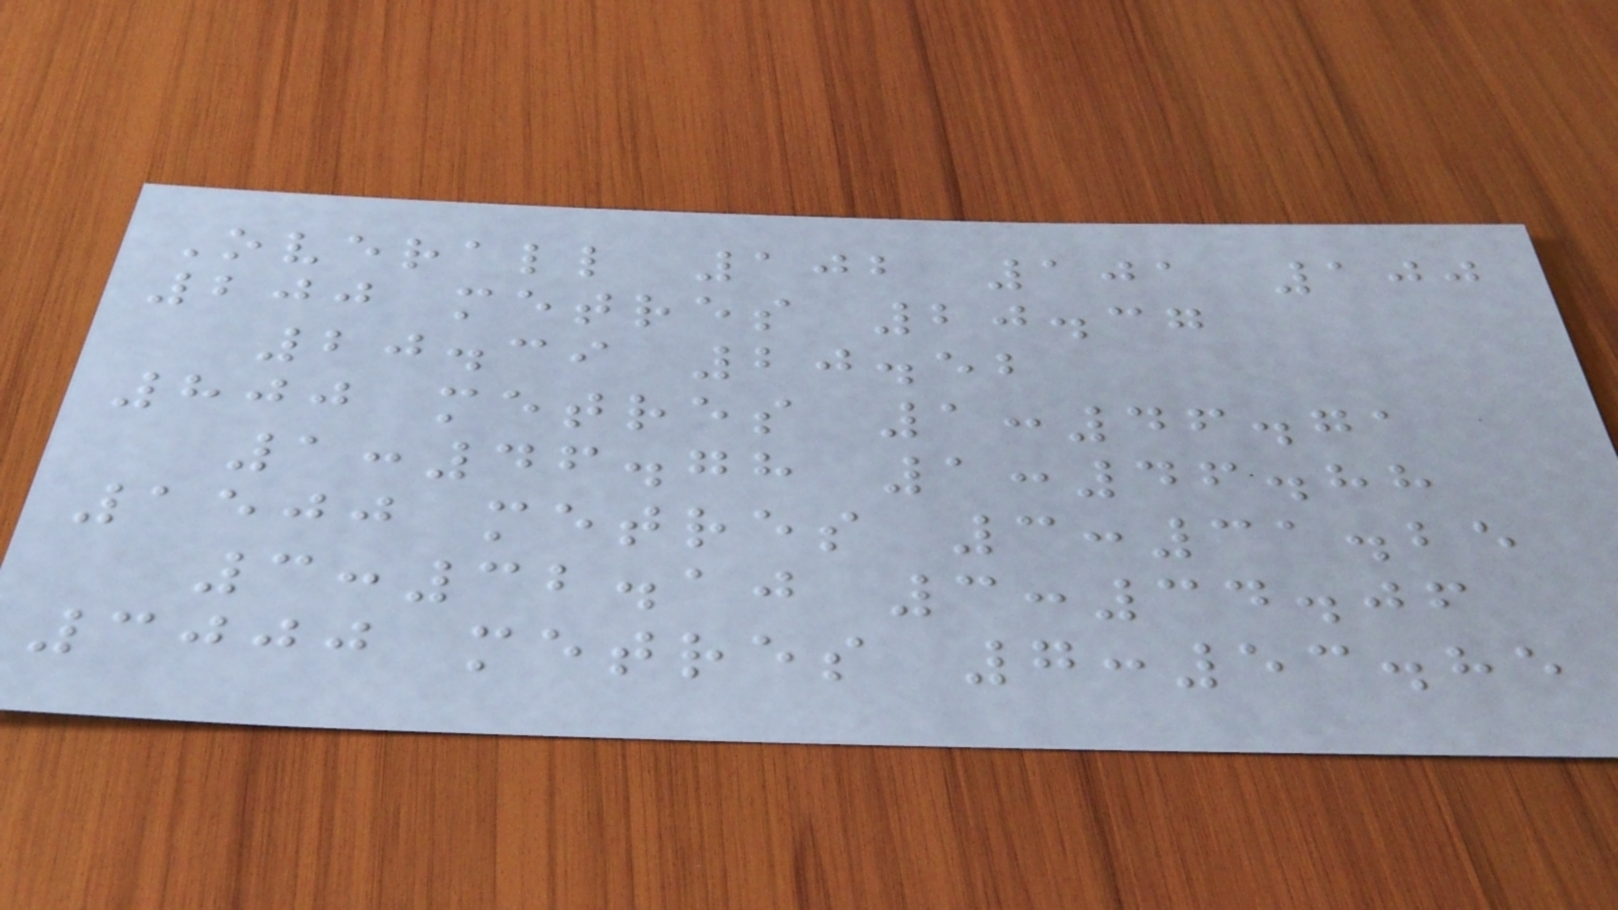Overall 102 101 100
200 metres 20.37
20.39 20.52
800 metres 1:46.71
1:46.78 1:46.88
1500 metres 3:31.25
3:32.10 3:34.06
3000 metres 7:53.85
